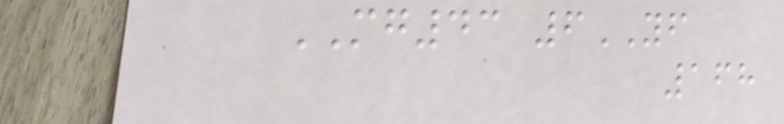MG43 6YF
168
